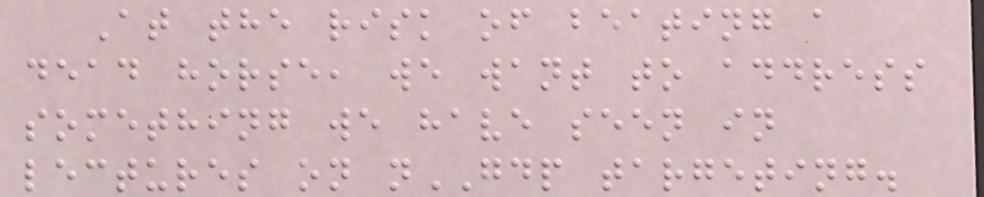At the risk of beating a
dead horse, we want to address
something we have seen in
lectures on nGDP targeting.
